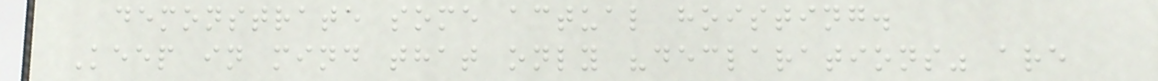demonstrate some actual hoisting.
Keep in mind that only "declarations" are
